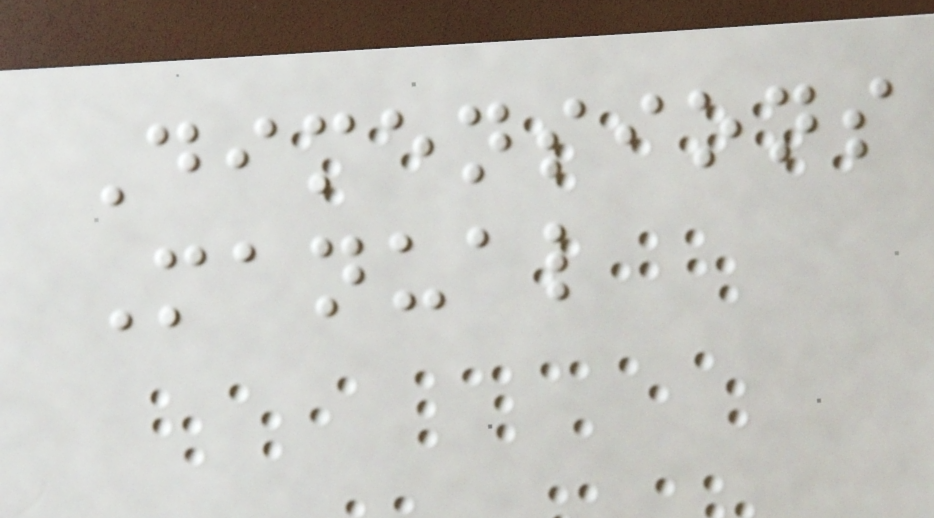Dimensions
Manual
